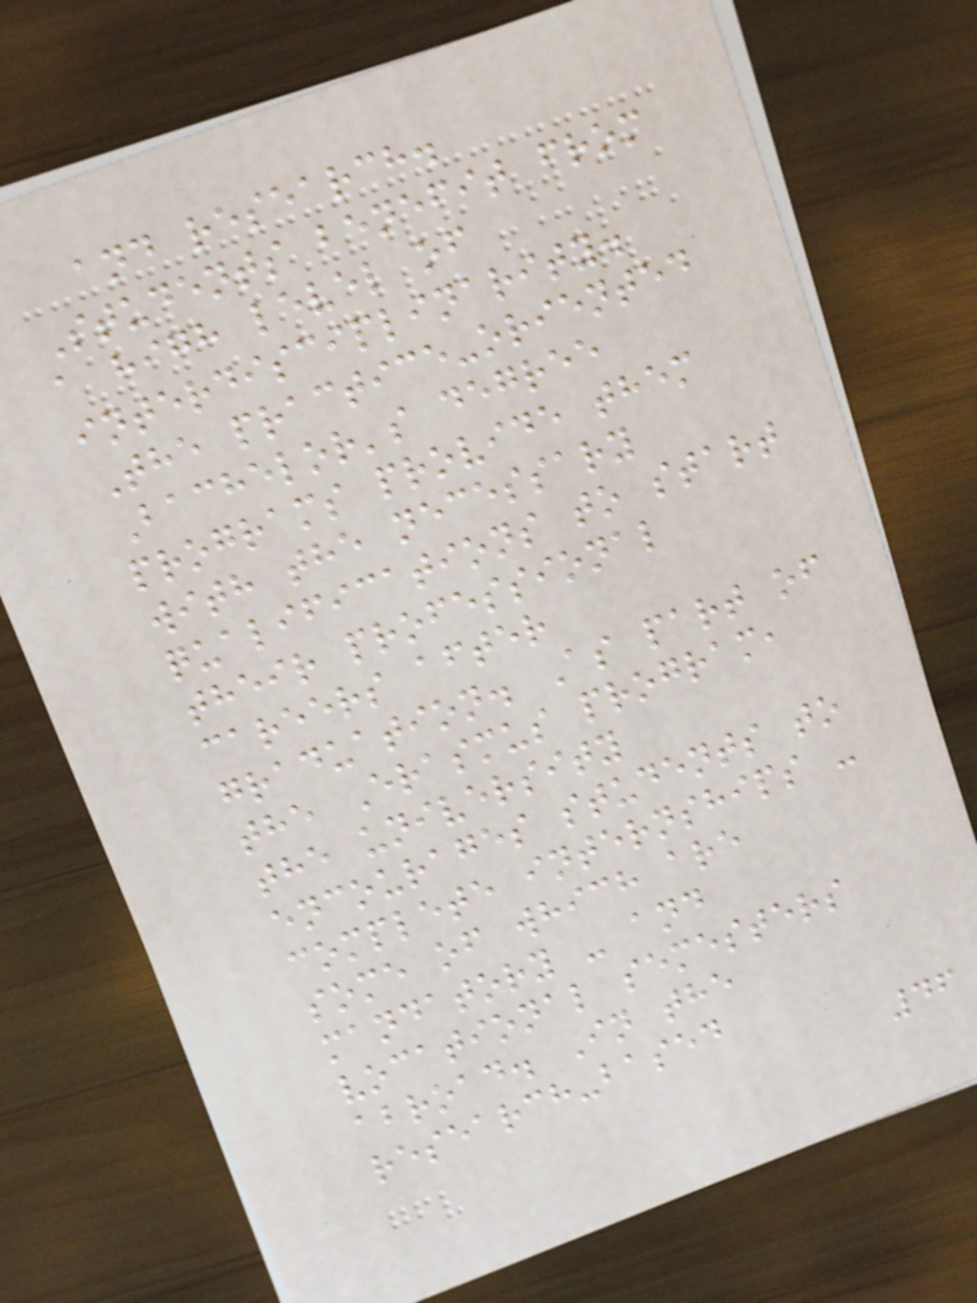and research.
Students benefit from
a high level of
interdisciplinarity.
The practice-oriented
Bachelor's degree
programs provide them
with the necessary
qualifications to start
their professional
careers after
graduation. As part of
the Erasmus program,
the university
encourages students to
complete internships -
some of which are
mandatory - and
vocational semesters
abroad. In the
research-based
46
